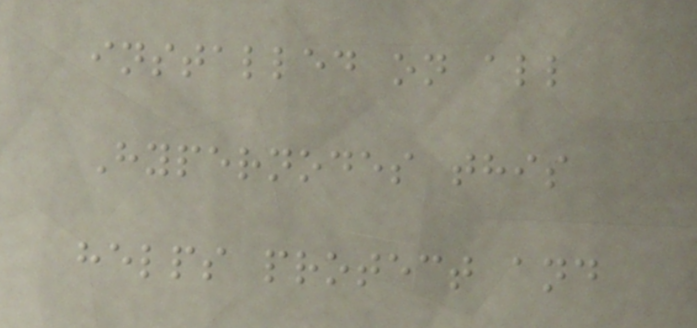installed on all
Hypernodes this
helps protect and
